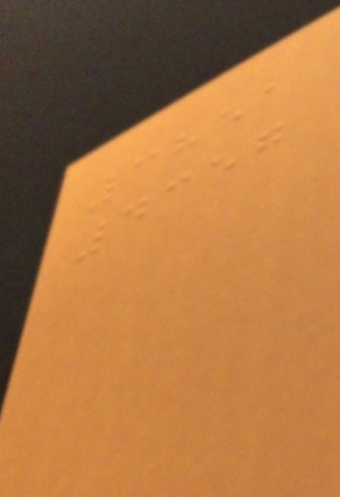3851
4357
